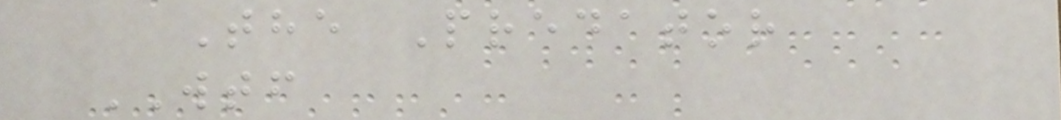The Predator
WTF
